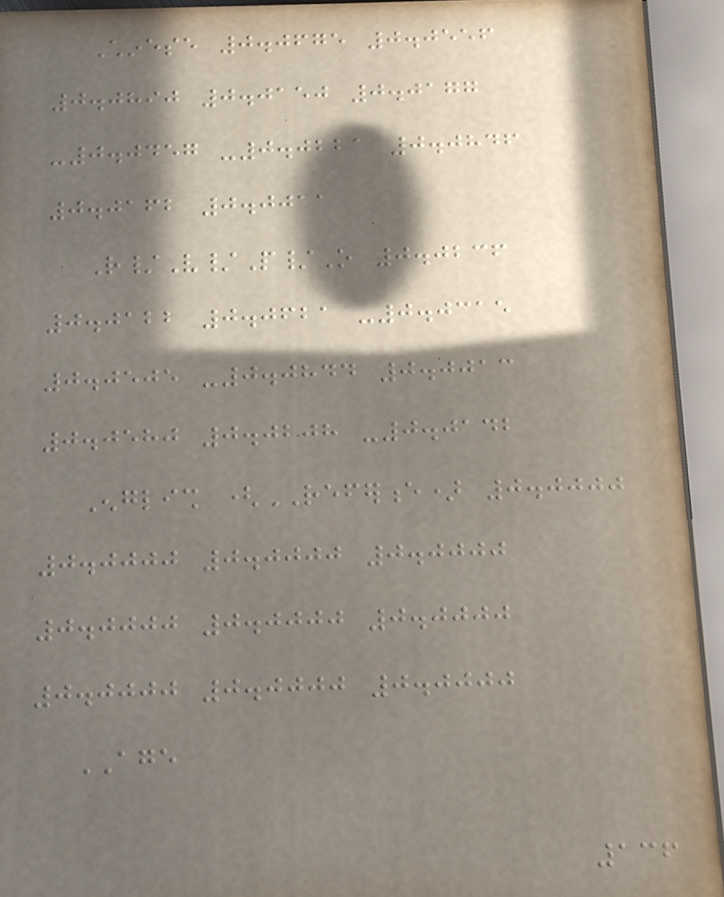Chinese 0.0675 0.0556
0.0890 0.0150 0.0177
-0.0457 -0.0221 0.0846
0.0162 0.0011
R/V/P/O 0.0236
0.0122 0.0621 -0.0315
0.0505 -0.0844 0.0013
0.0580 0.0208 -0.0142
English (REFERENCE) 0.0000
0.0000 0.0000 0.0000
0.0000 0.0000 0.0000
0.0000 0.0000 0.0000
AGE
136
